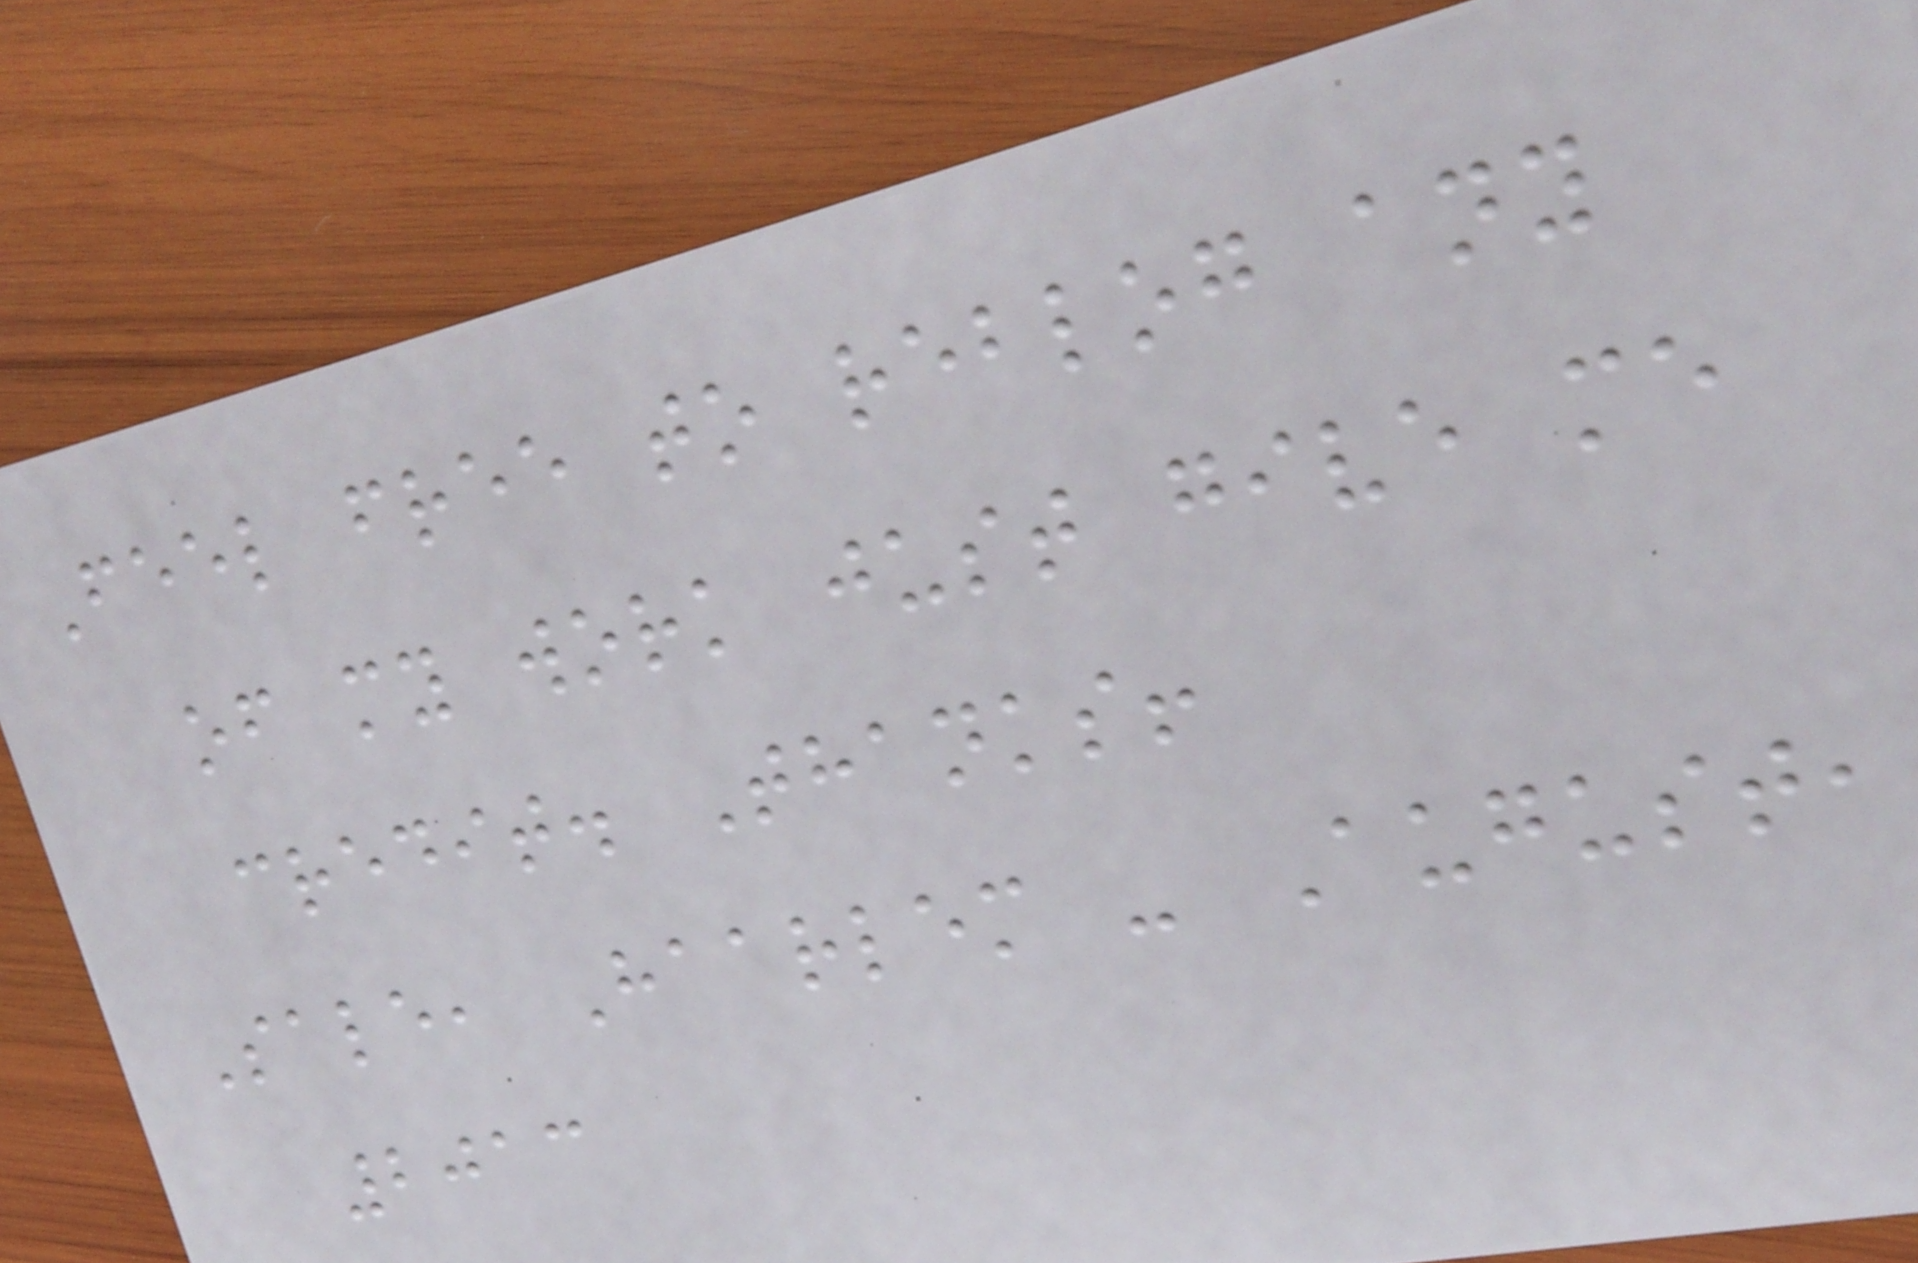Feel free to reblog any
of my work just give me
credit. Thanks!
Sale, Haarlem - August,
2013
